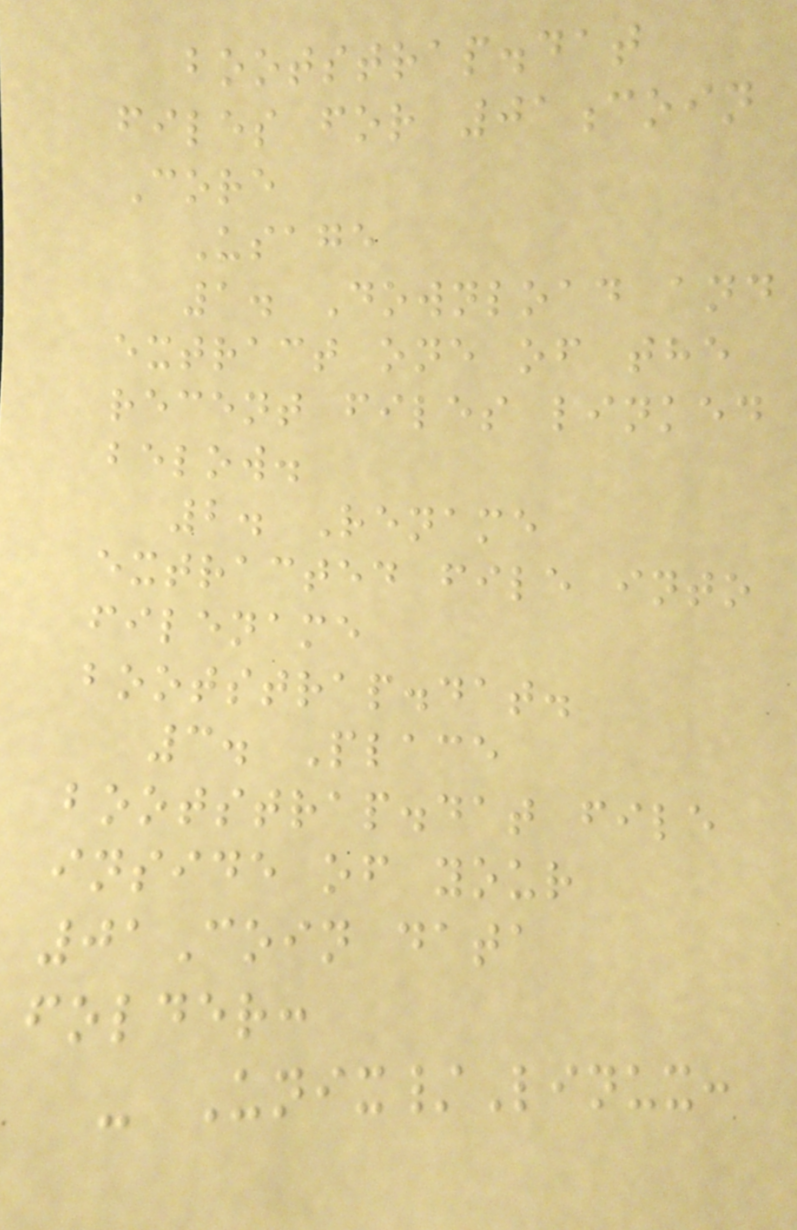bootstrap.dat
files for 01coin
Core
Usage
1. Download and
extract one of the
recent files linked
below.
2. Rename
extracted file into
filename
bootstrap.dat.
3. Place
bootstrap.dat file
inside of your
01Coin data
folder:
- Unix/Linux:
